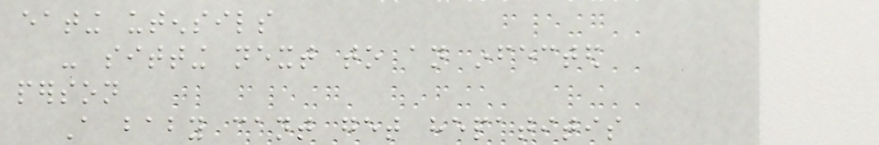eating utensils
- sitting next to an infected
person
A baby cant get hepatitis
